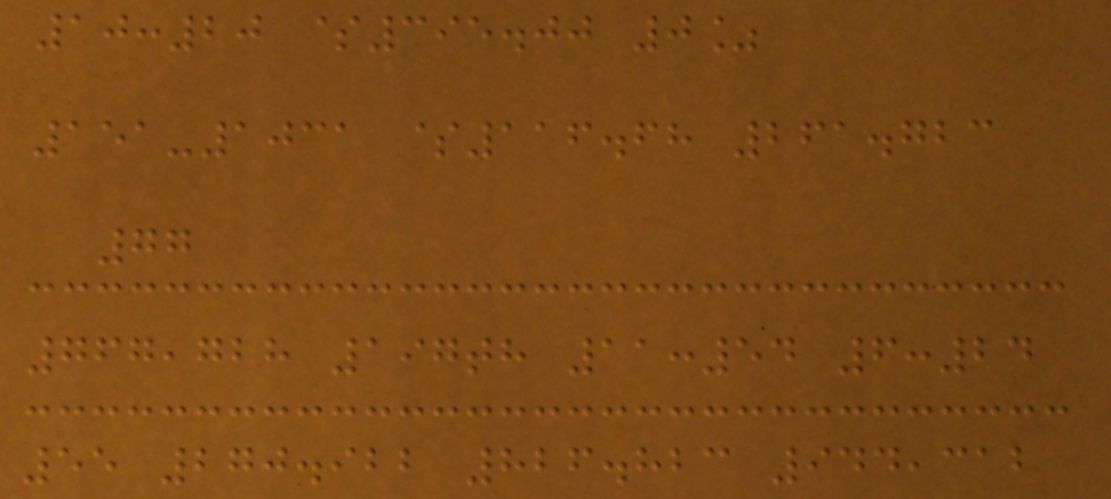10:20 $395.00 0%
151-1031 $116.68 261.723
77
767,728 197th 11:54 6:24
55 270.922 826.823 944,312
